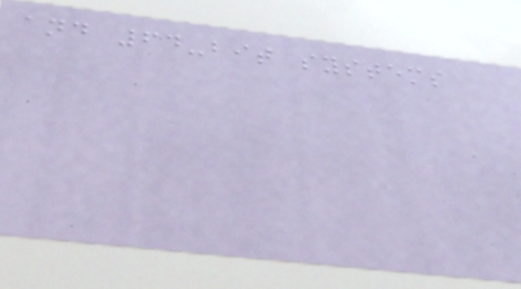and 64-bit systems
